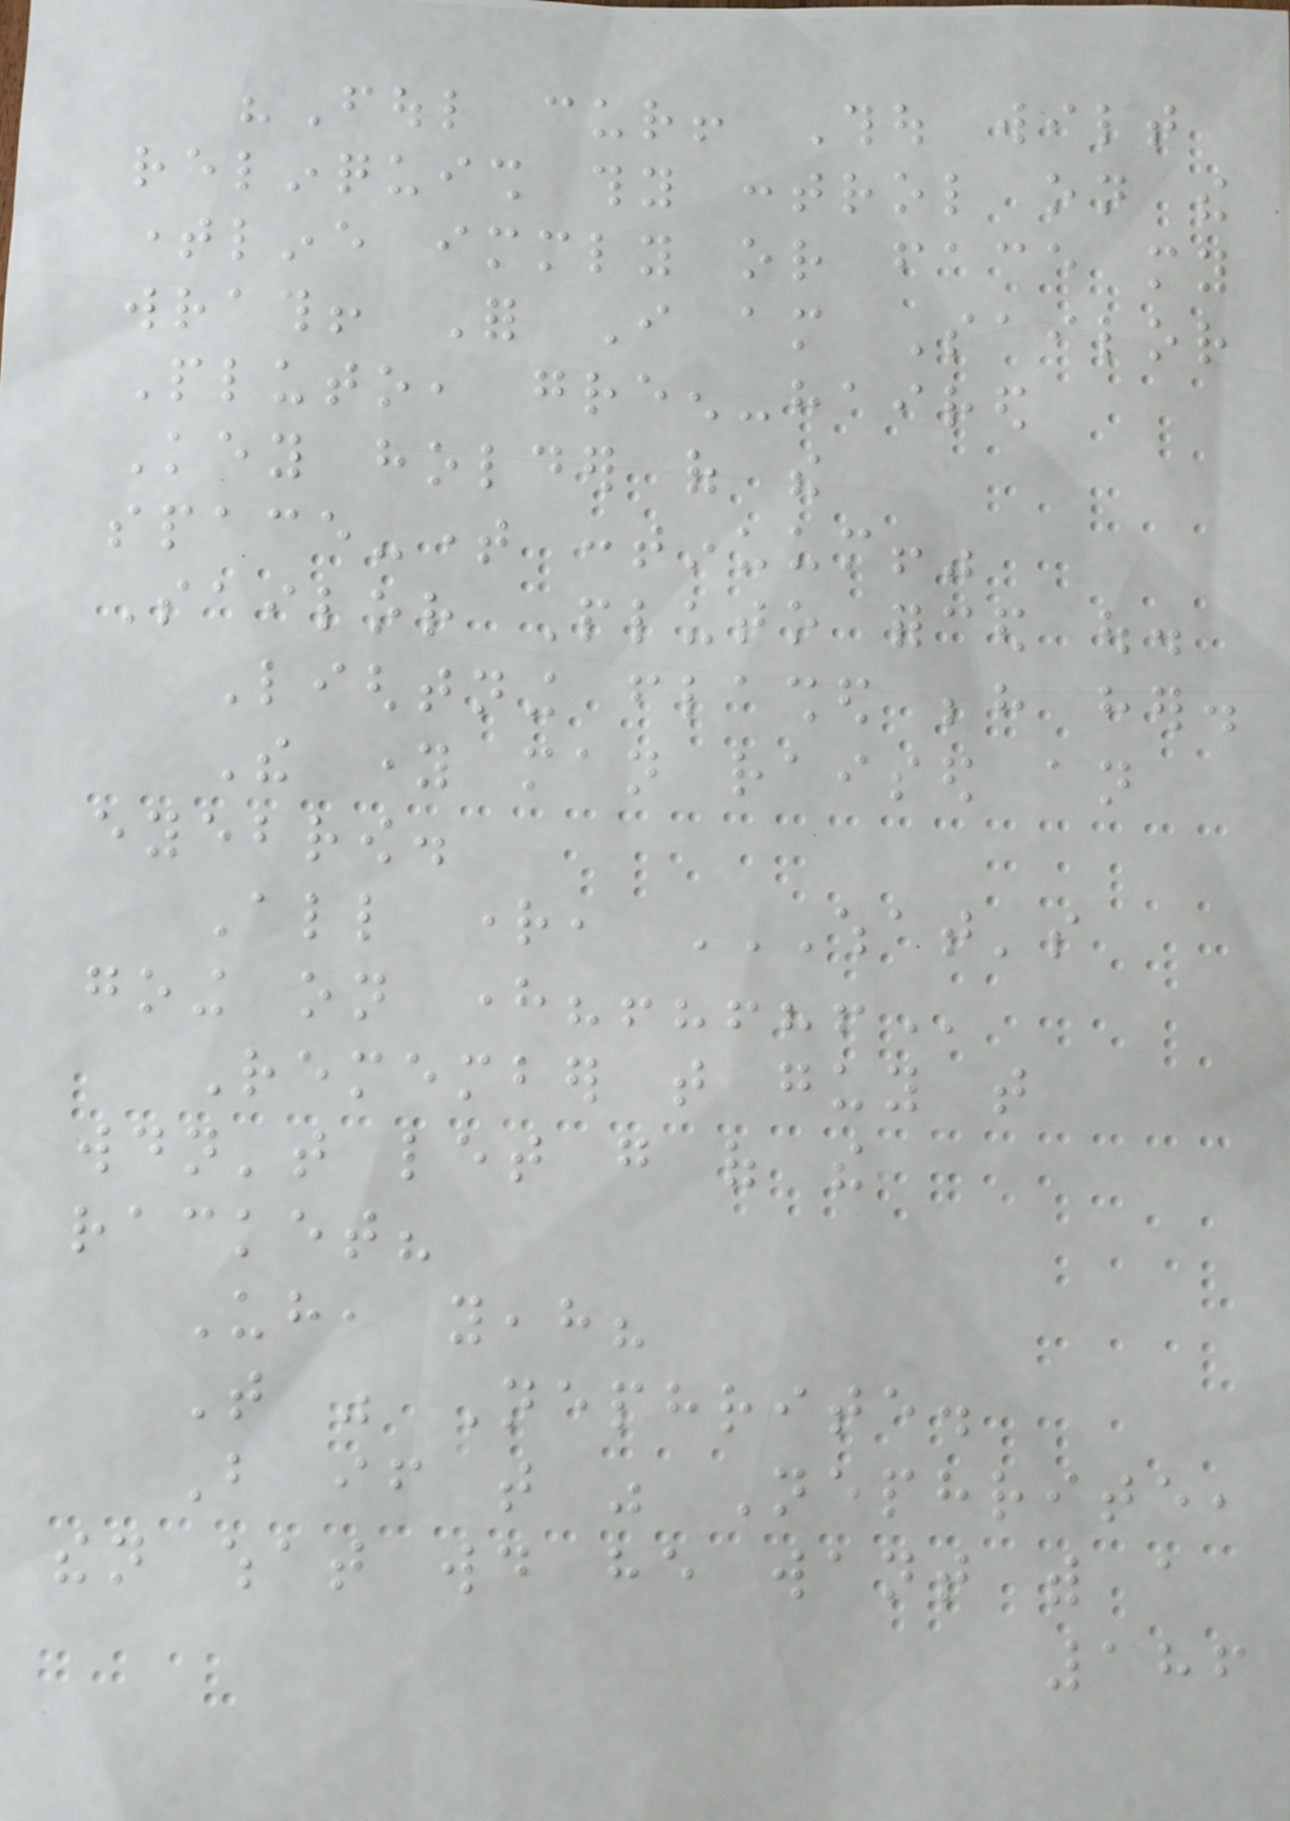"Foul cur! Thou wilt
relinquish thy control on the
timeline immediately or face my
wrath! For I am Sailor
Pluto, green-haired
Key holder of the
space-time continuum!"
Sailor Pluto forced out.
Lightning flashed behind her.
The young man raised an
eyebrow.
All right, WHAT'S
GOING ON HERE?!?!?!
Remember that guy that
wouldn't let go of the
racket?
Uh, yeah?
That was Nephrite.
But if that was Nephrite,
then what would he want with a
186
